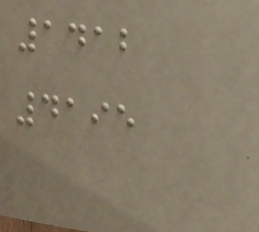1412
4195
